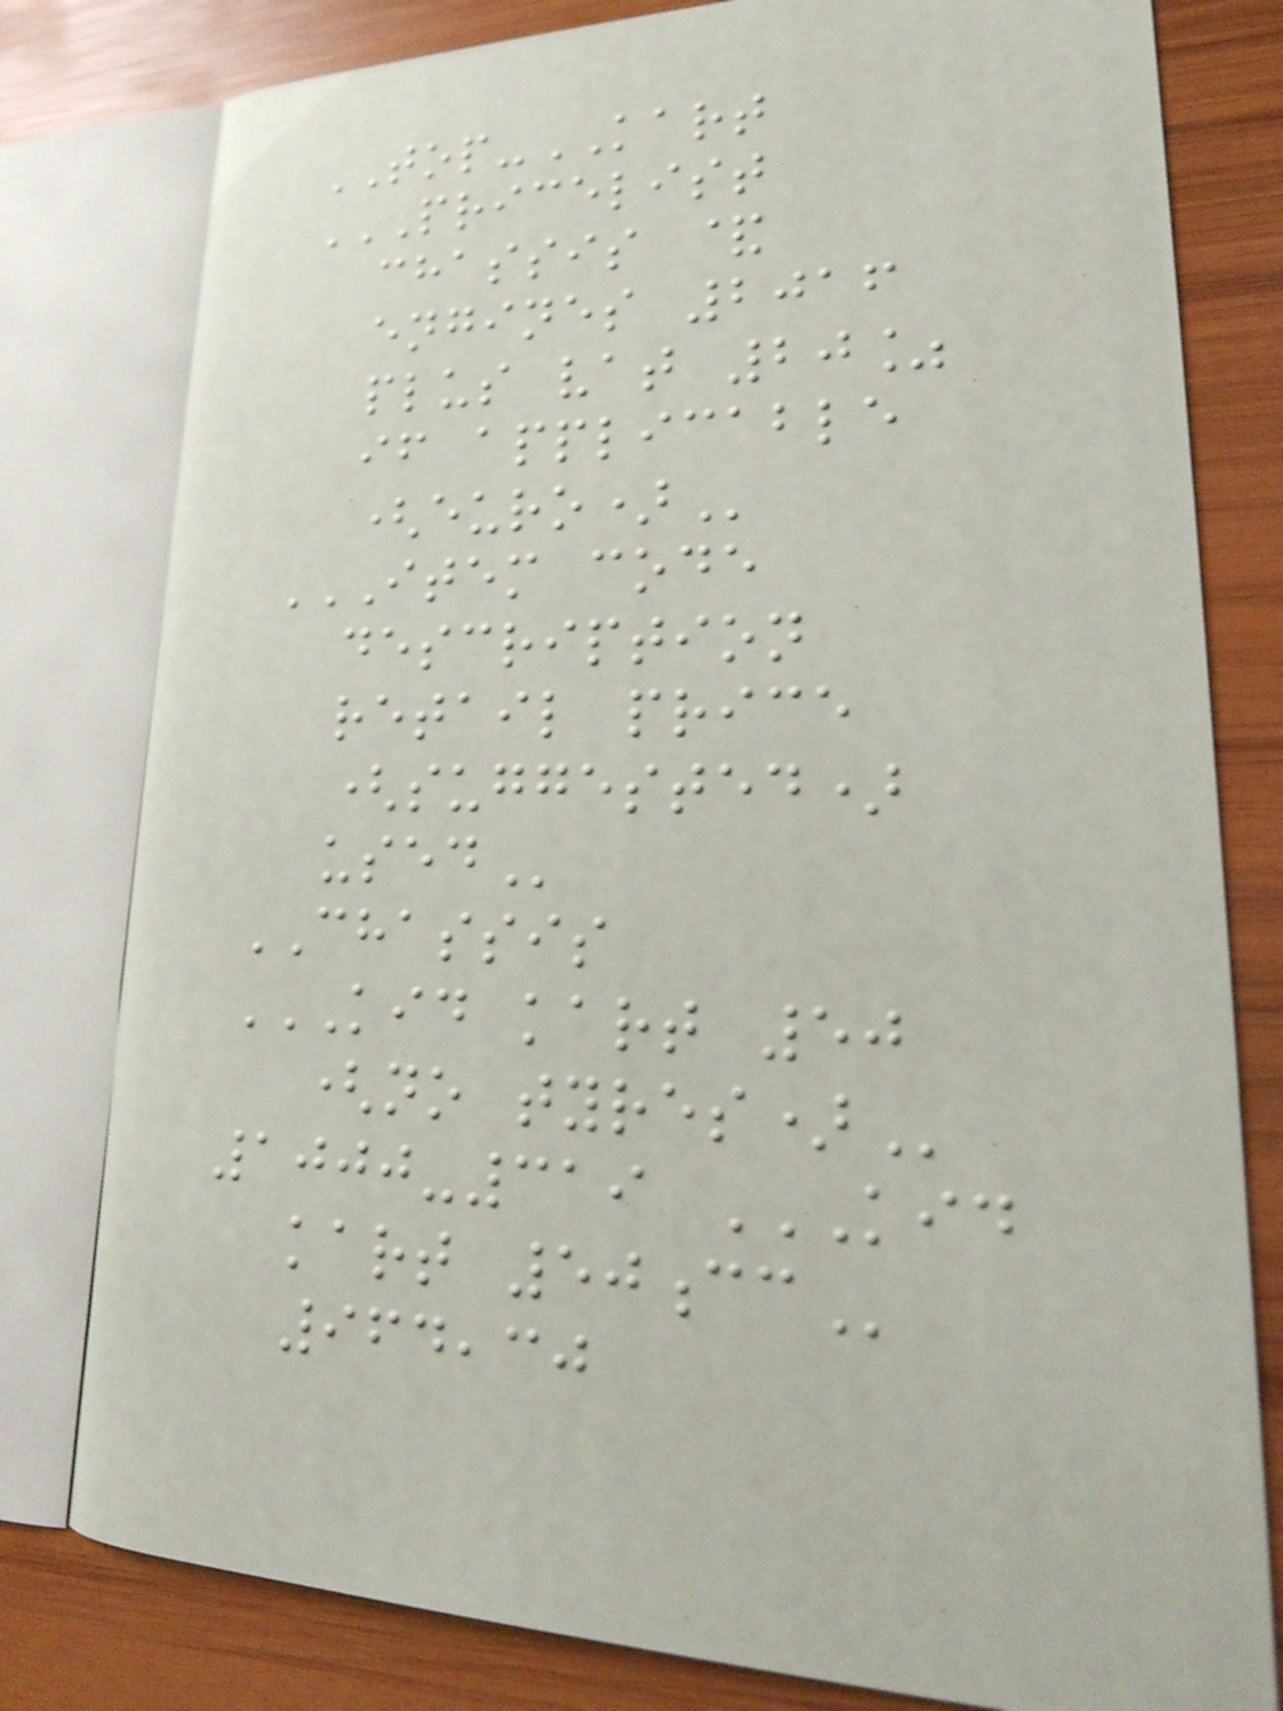TOP-KART
PRICELIST
CHASSIS &
ENGINES 2016
PLUS VAT 20%
IF APPLICABLE
(EURO)
ITEM CODE
DESCRIPTION
RETAIL PRICE
(SUGGESTED)
USED
CHASSIS
KID KART 50
(NO TYRES)
1000-319 KID
KART 50CC
964,30
